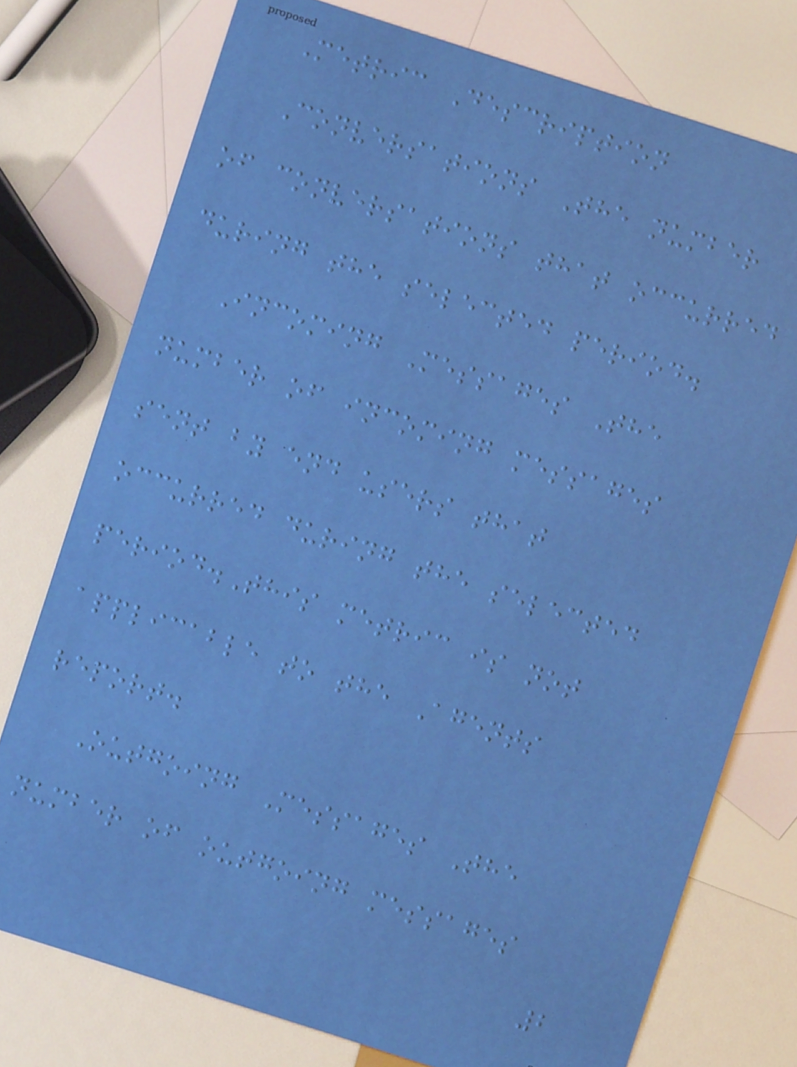Metric Description
Conversations The number
of conversations that occurred
during the selected period.
Incoming Messages The
number of incoming messages
sent by end users that
occurred during the selected
period.This metric is not
applicable to the Agents
report.
Outgoing Messages The
number of outgoing messages
2
